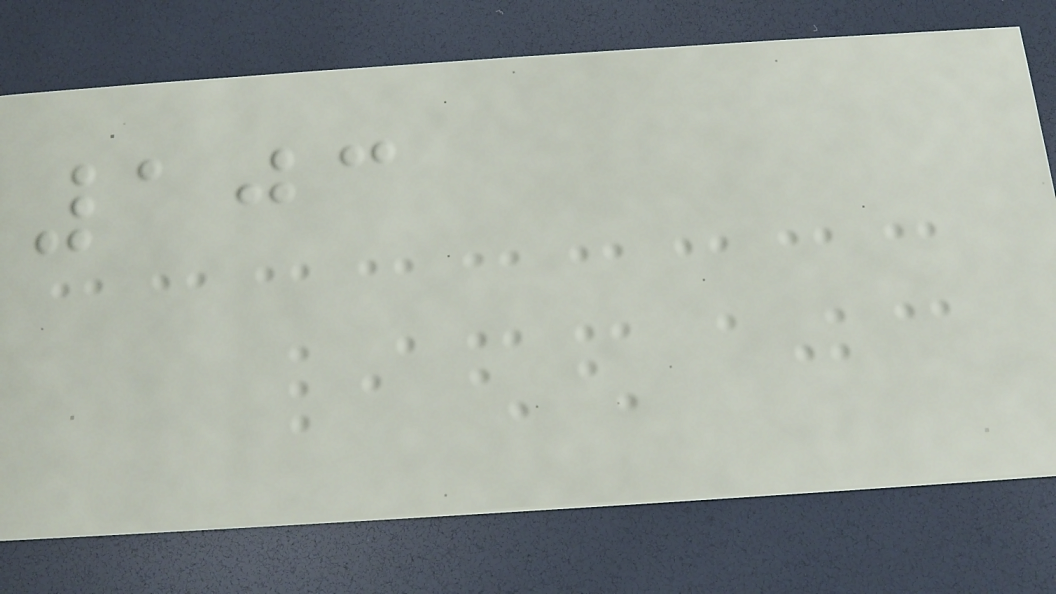103
